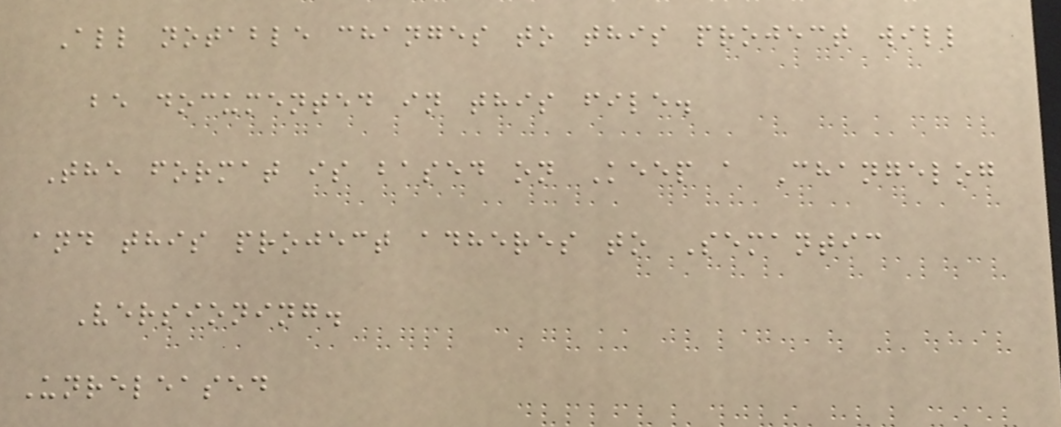All notable changes to this project will
be documented in this file.
The format is based on Keep a Changelog
and this project adheres to Semantic
Versioning.
Unreleased
